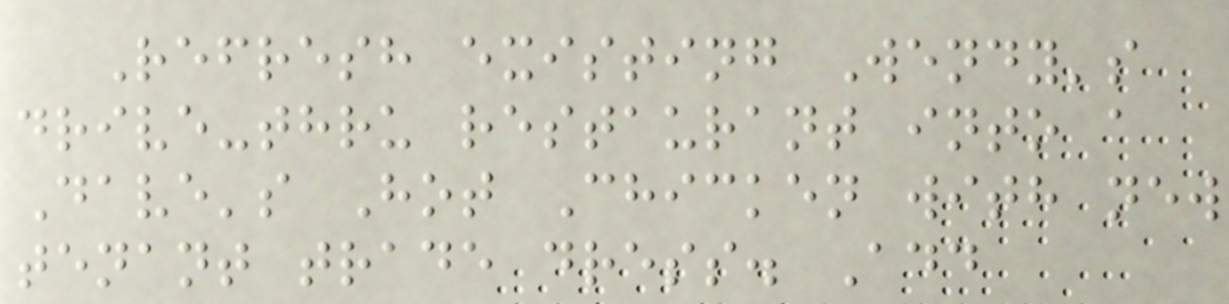Refresh existing Wendy's
drive-thru restaurant into a
Dave's Hot Chicken with new
tenant trade dress. Add
